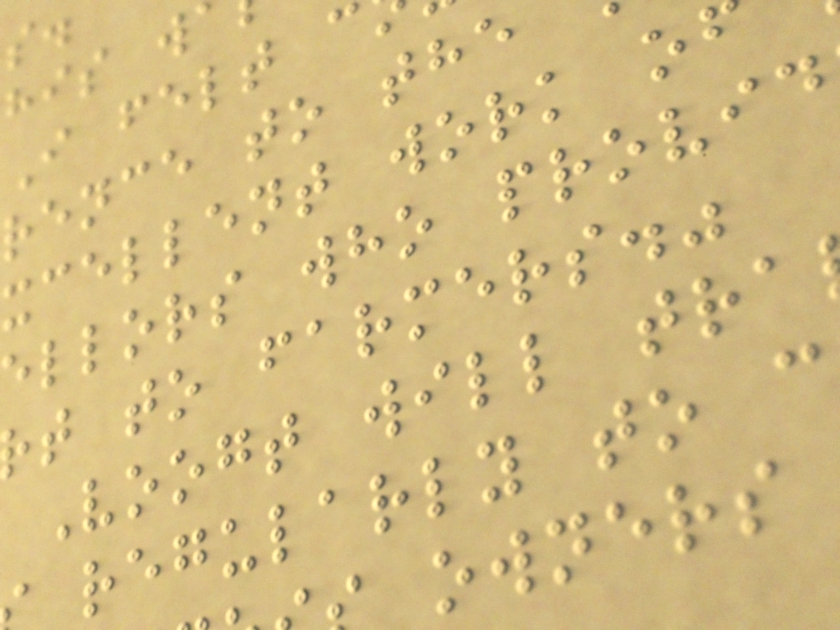I felt c
rence to the
xcellent work o
ellors who provid
t to farmers."
Voogt will tra
regularly to c
